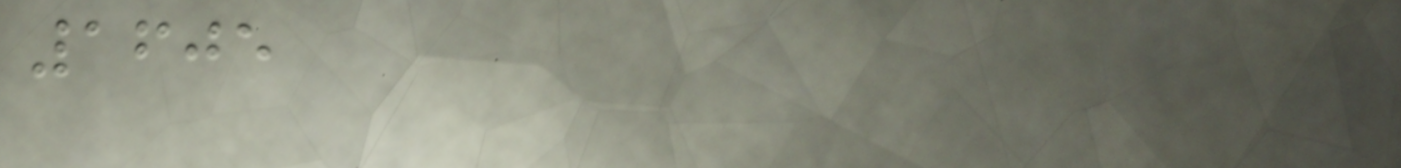1605
